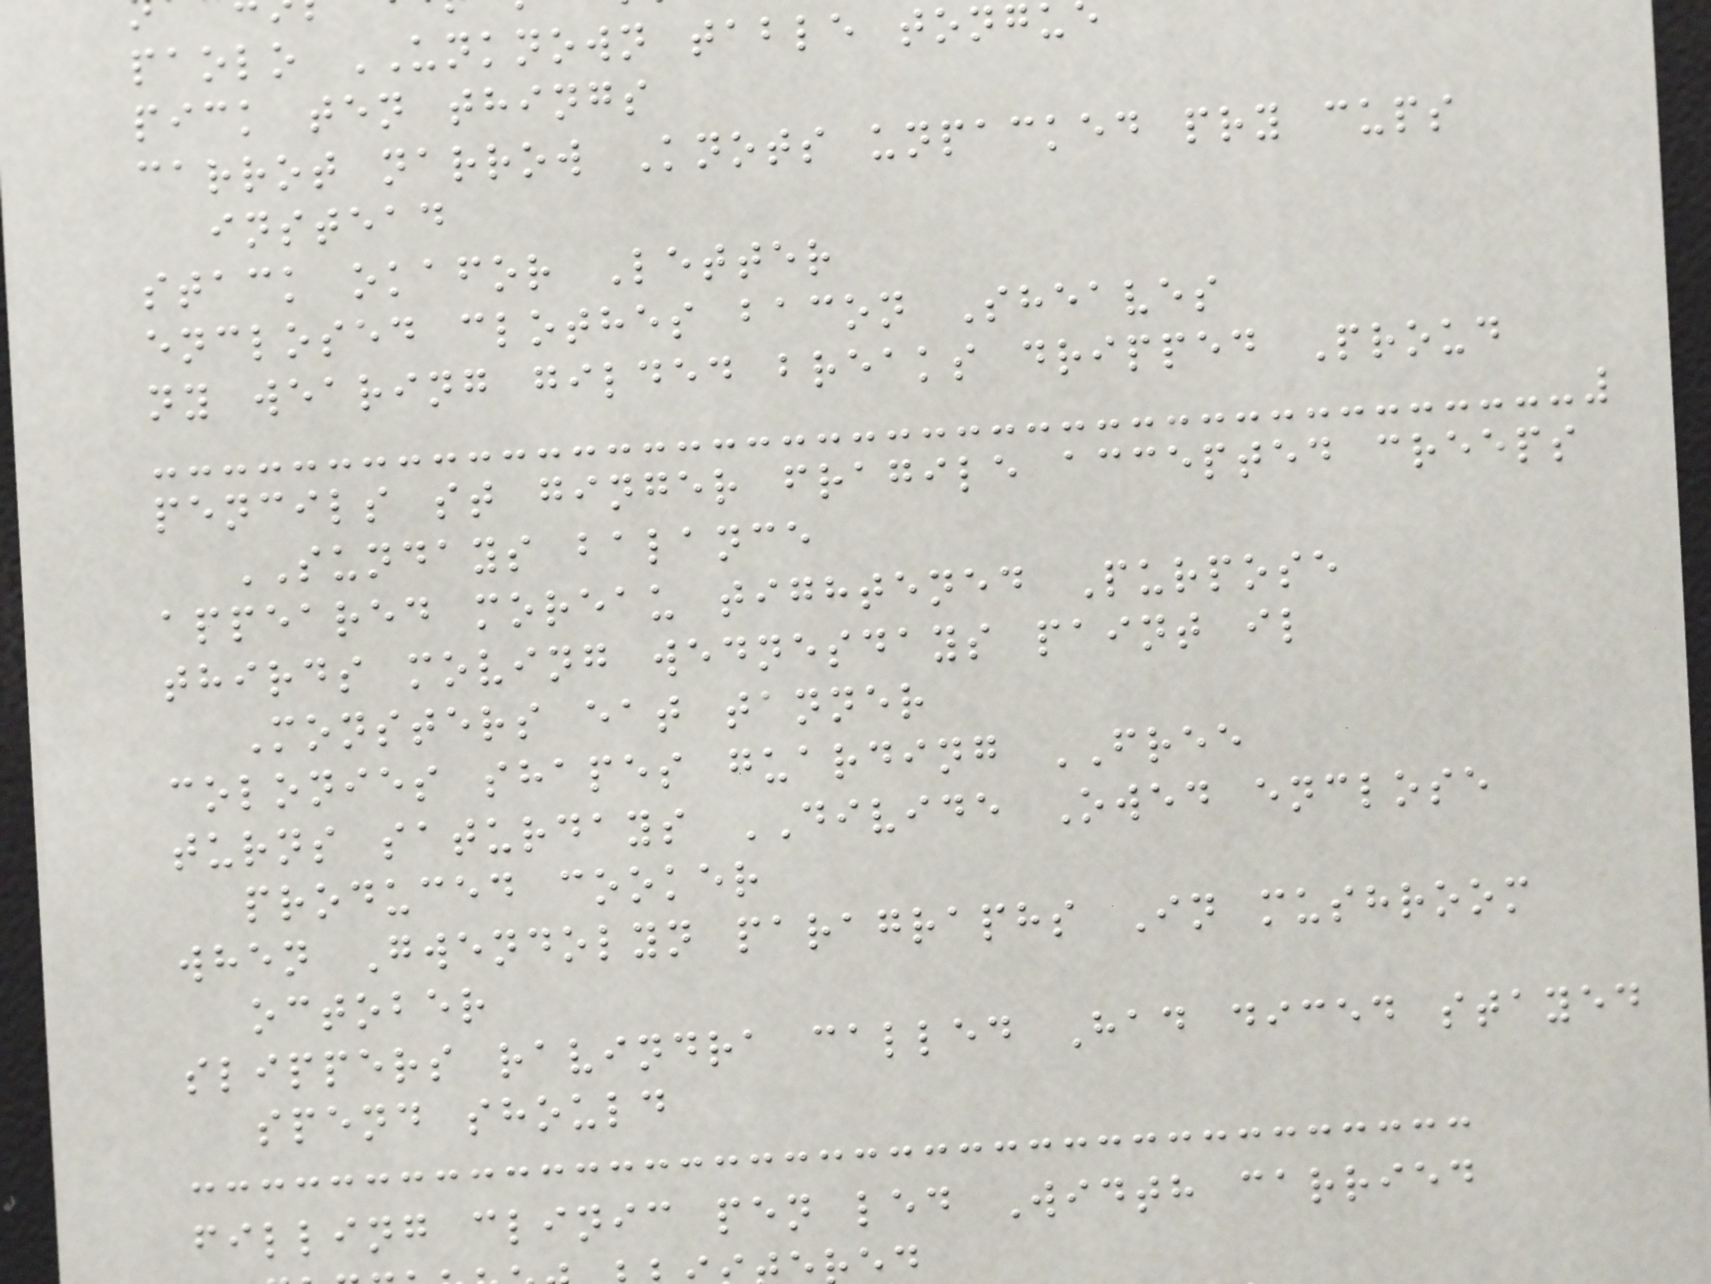paolo UNKNOWN table tongu
pick ten things
carrot narrow Knots unpacked pry cups
instead
stack okafor Letter
enclosed clothes bacon Sheaves
ny wearing gilded breaks dripped Proud
pencils st ginger fragile accepted creeps
SUNDAYS balance
appeared moreau tightened Purpose
thirds moving wednesdays paint il
Monsters eat tanner
colonies shapes guarding FREE
turns saturdays DIVIDE Owed enclose
produced cooker
when Gwendolyn paragraphs In mushroom
october
slippers ravindra called Had diced stayed
spend should
filling clinic pen led Width carried
